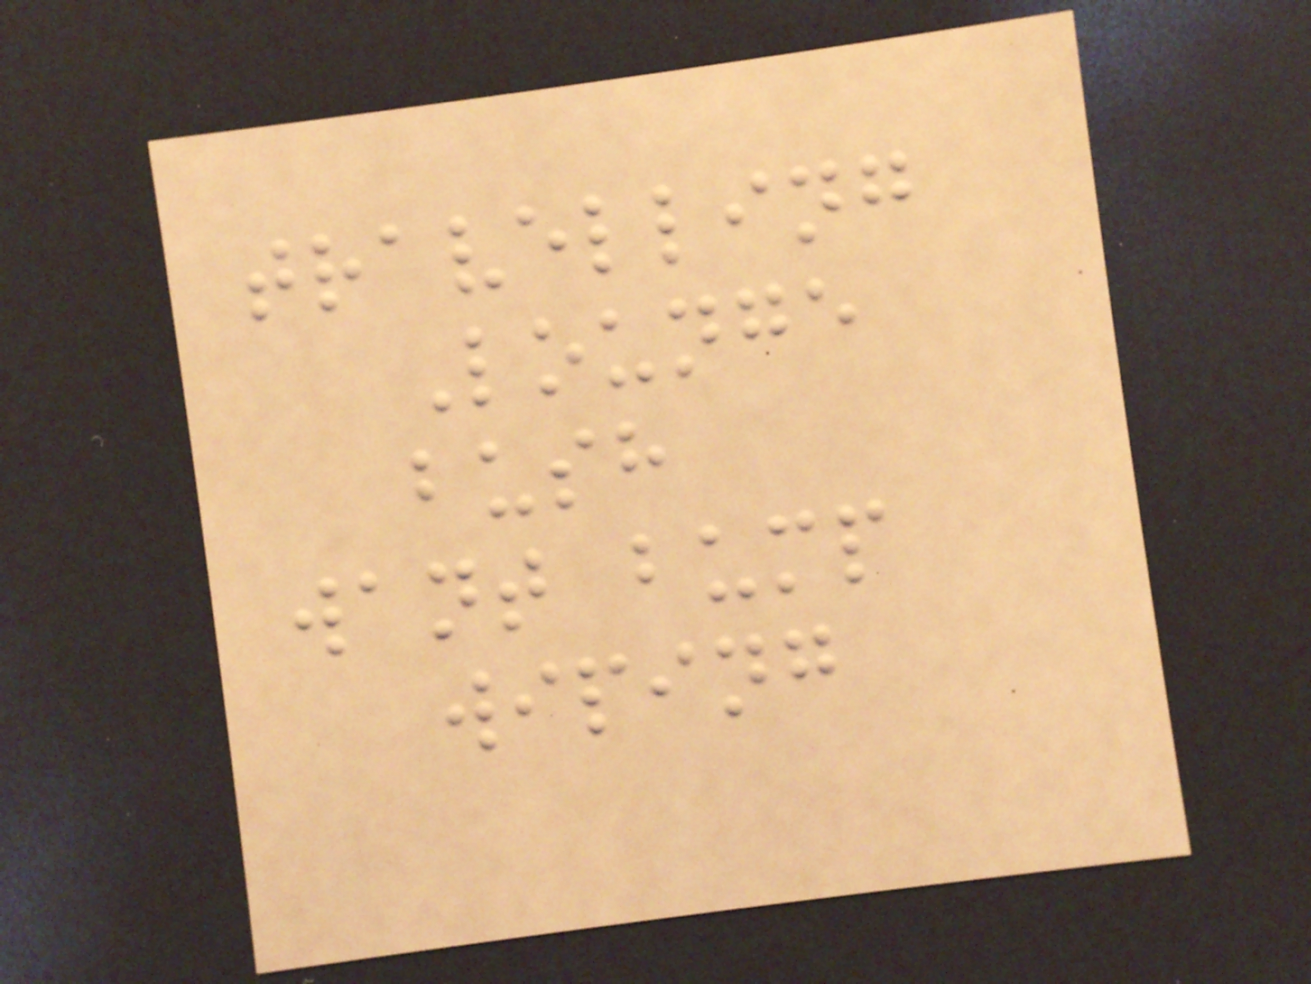travelling
Lounge
bush
want bump
wiping
